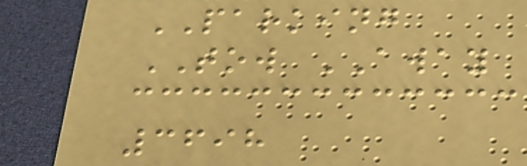PARKING
TOW AWAY
3698
